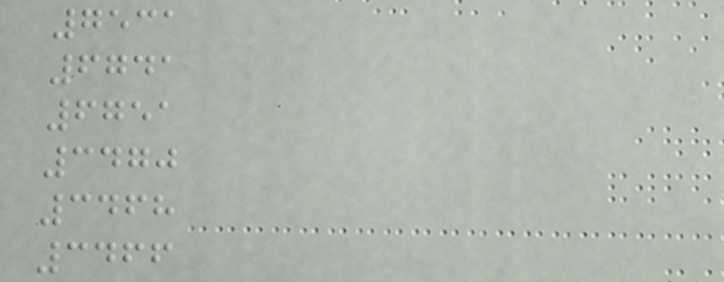7531
6741
6751
3470
3468
3466
